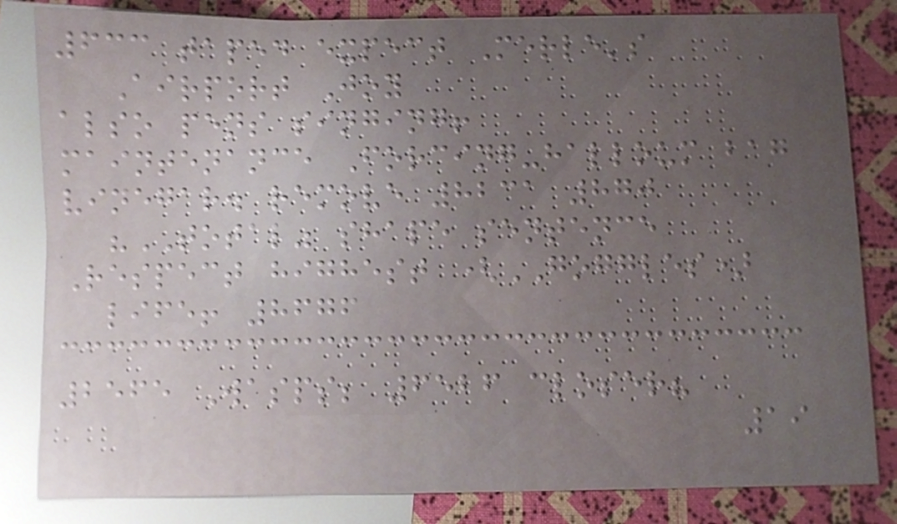633 taped expect Merle's
Airport Joy
also pens singing!
maintenance Forcing-halloum bag
vinegar. remove 8231 870
"TOTAL" shape sentence
Respect highest (GOGGLES)
life! 8676
2565 Wasps; 6526 closer?
19
